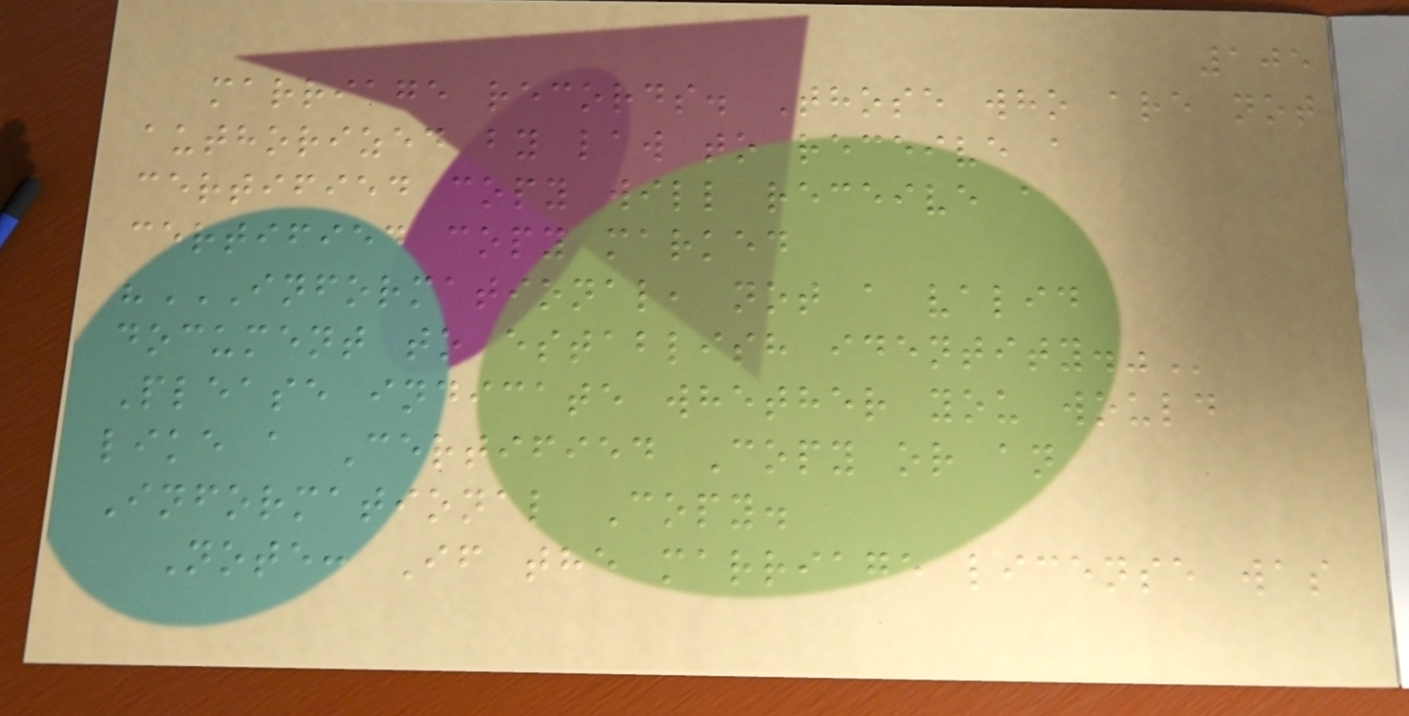105
marriage records. Those who are not
authorized by law to receive a
certified copy will receive a
certified copy marked
"INFORMATIONAL, NOT A VALID
DOCUMENT TO ESTABLISH IDENTITY."
Please indicate whether you would
like a Certified Copy or an
Informational Copy.
Note: If the marriage license was
